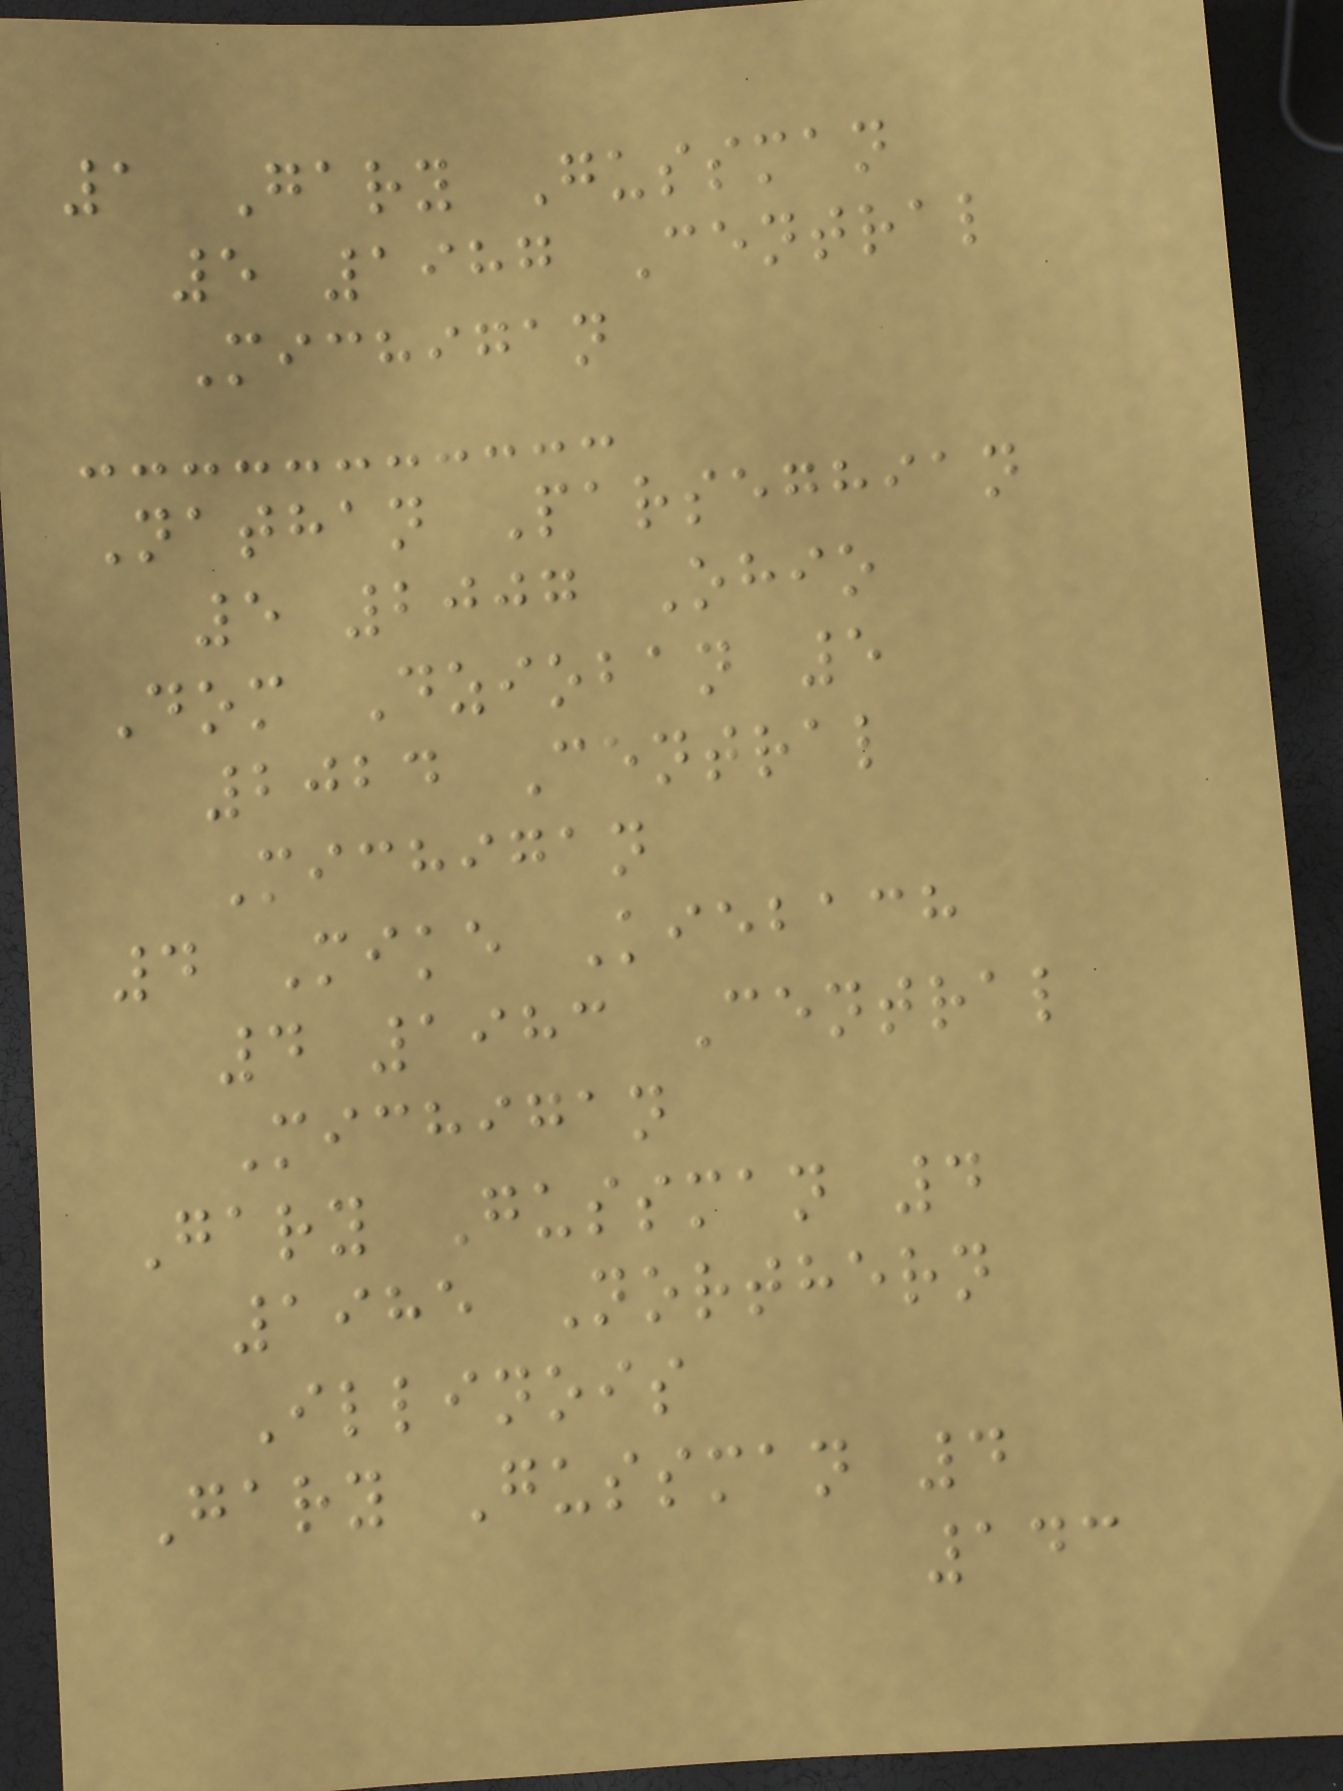1 Gary Gussman
5 1987 Central
Michigan
Nathan Parseghian
5 2007 Ohio
Dom Dzioban 5
2024 Central
Michigan
4 Mike Kiebach
4 1983 Central
Michigan
Gary Gussman 4
1985 Northern
Illinois
Gary Gussman 4
143
